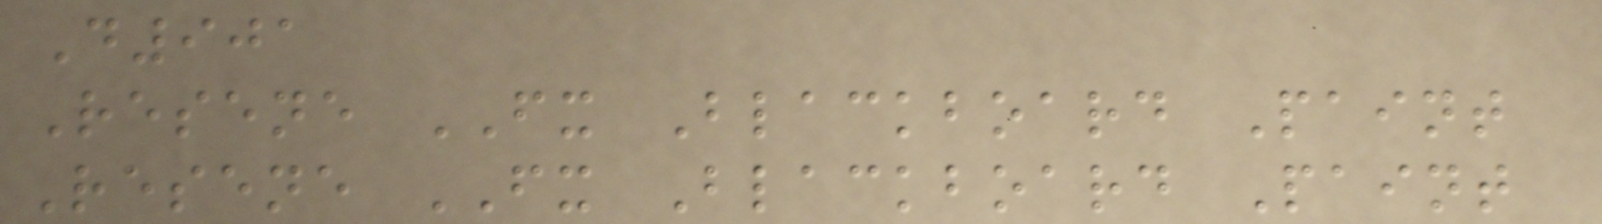D901
Resene FX Blackboard Paint
Resene FX Blackboard Paint
